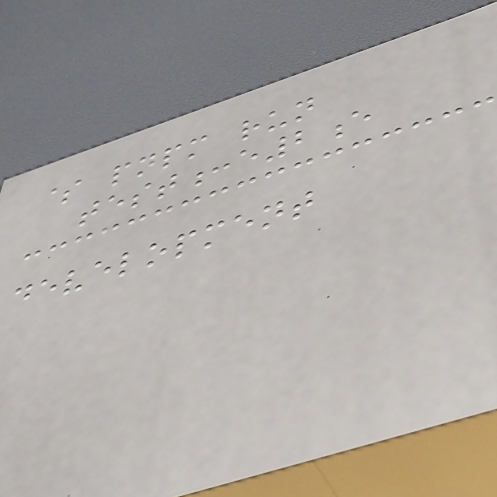$ pnpm run
test:e2e
development
